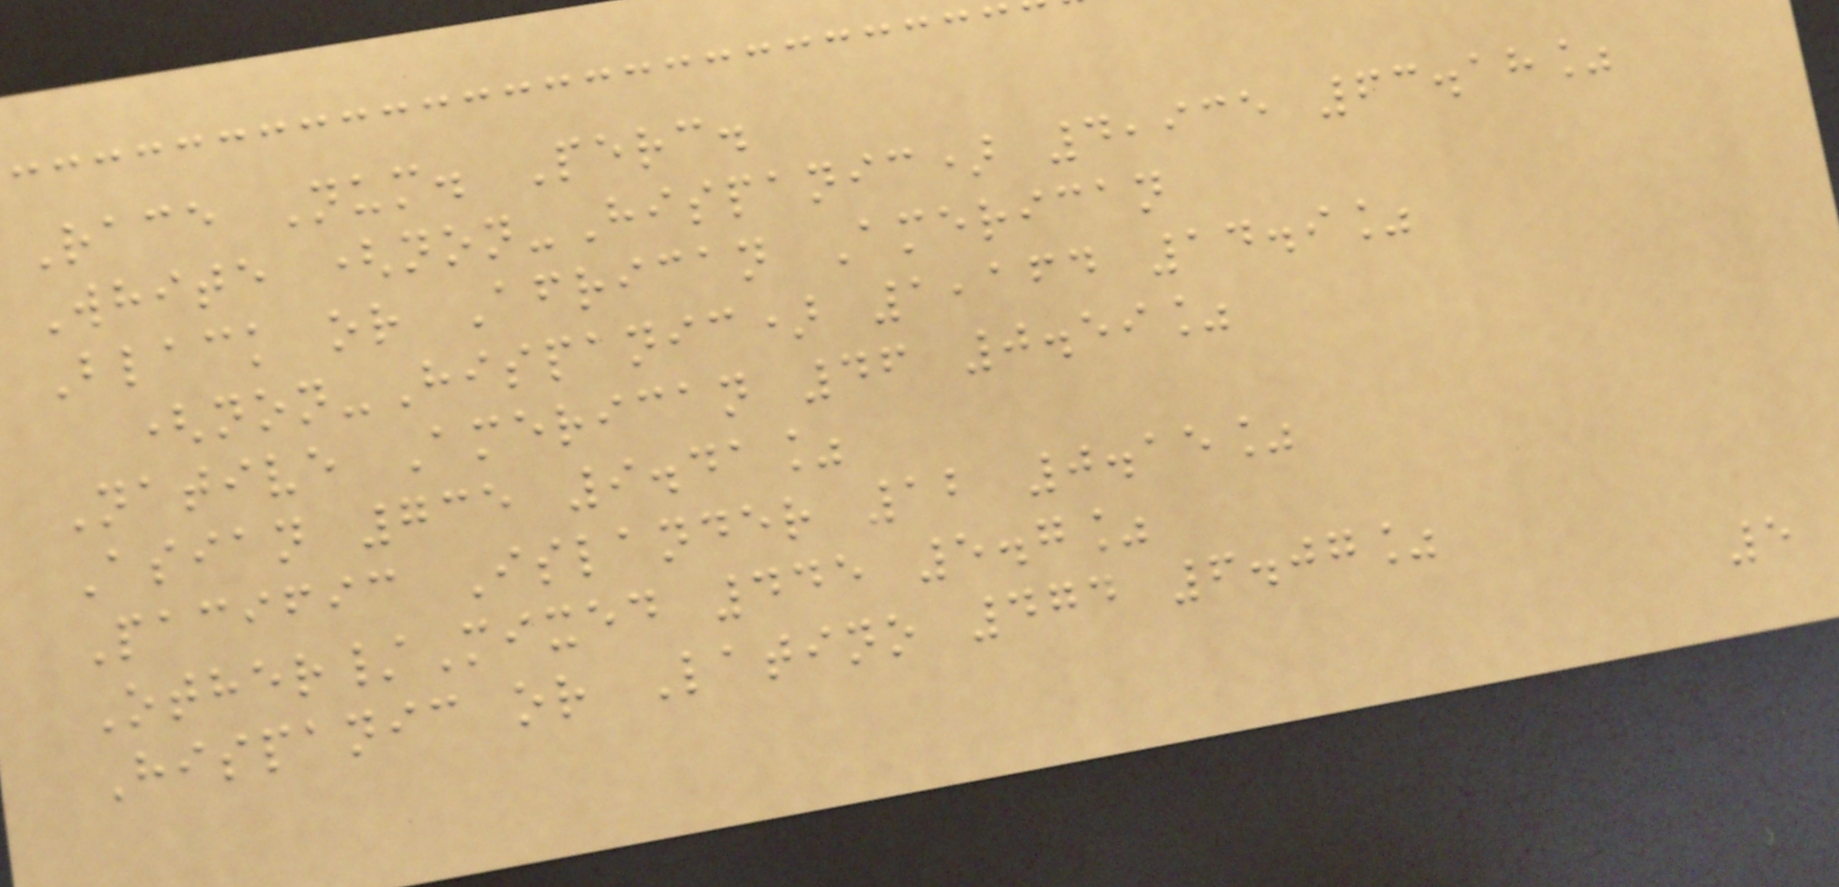Race Num. Perc.
White (non-Hispanic) 4,935 63.18%
Black or African American
(non-Hispanic) 1,164 14.9%
Native American 46 0.59%
Asian 735 9.41%
Pacific Islander 12 0.15%
Other/Mixed 445 5.7%
Hispanic or Latino 474 6.07%
5
